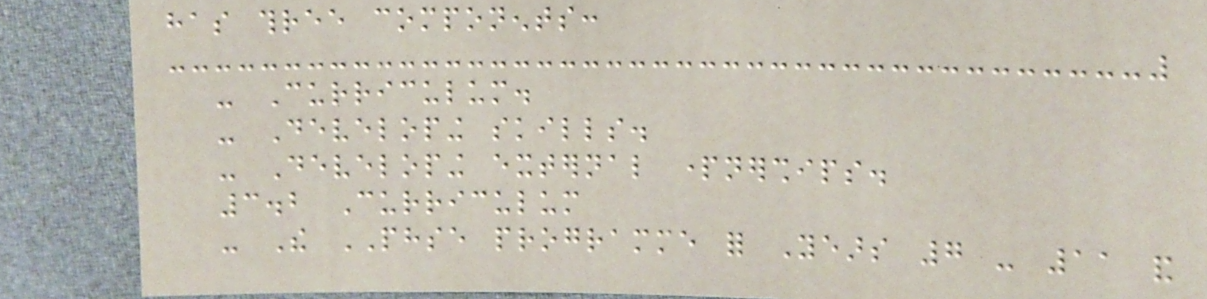has three components:
- Curriculum.
- Developing skills.
- Developing external partnerships.
3.2 Curriculum
- The PHSE programme for Years 7 - 11 and
